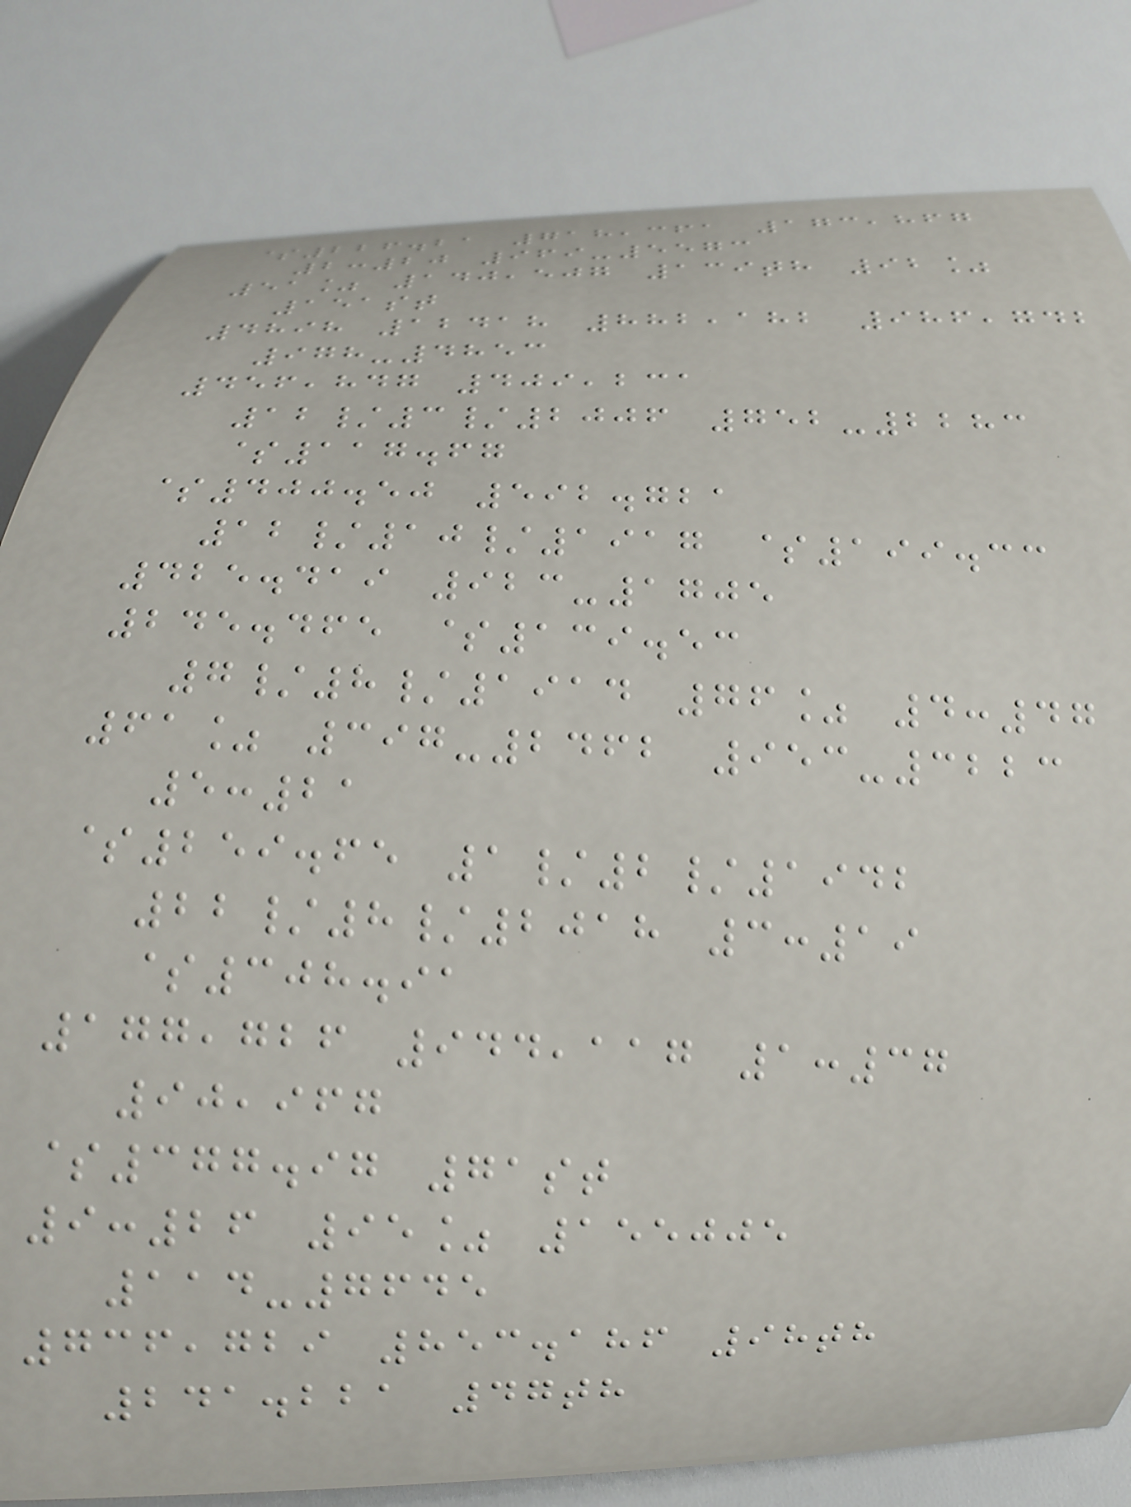$226.21 718,361 173,867
2:20 969-5573
51% 140,507 139th 92%
151st
4898 12418 882,182 986,742
978-4853
456,847 409,231
12/3/2006 752-2283
$117.67
$400.50 592.721
12/10/1917 $199.33
425.419 923-1705
245.465 $139.53
7/8/1914 76% 4:47
61% 397-2462 953-3223
5:21
$259.65 1/2/1942
22/8/2018 3:19
$308.91
177,726 944,117 1:37
90,967
$377.97 71st
9:26 95% 155005
114-7645
736,729 853.186 98th
241.221 47th
